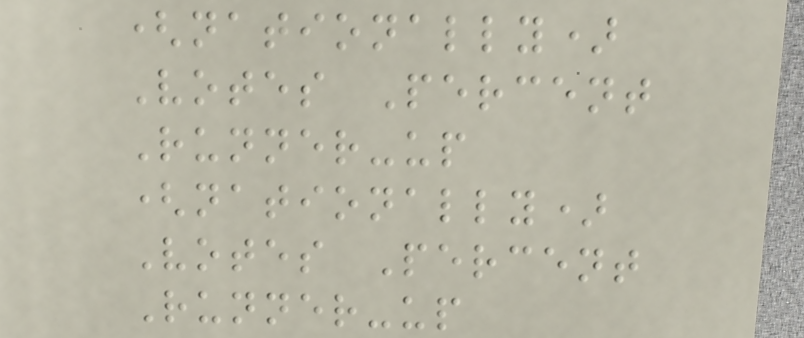(nationally)
Votes Percent
Runner-up
(nationally)
Votes Percent
Runner-up
